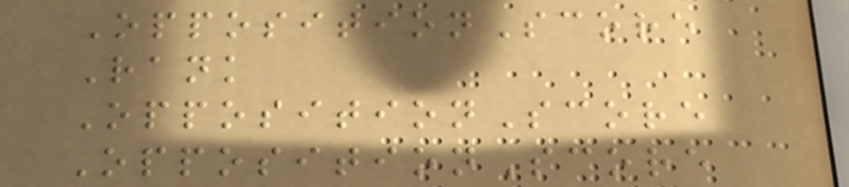OppositionScore
Rank
OppositionScore
OppositionScore
